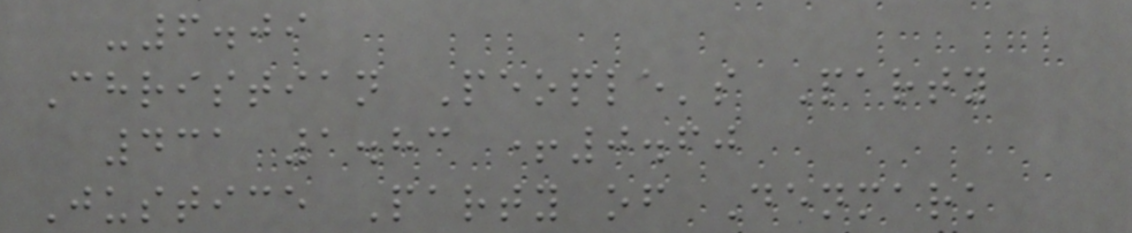-6.09
Christian People's Party
431 1.83 +0.60
Justice Party of Denmark
